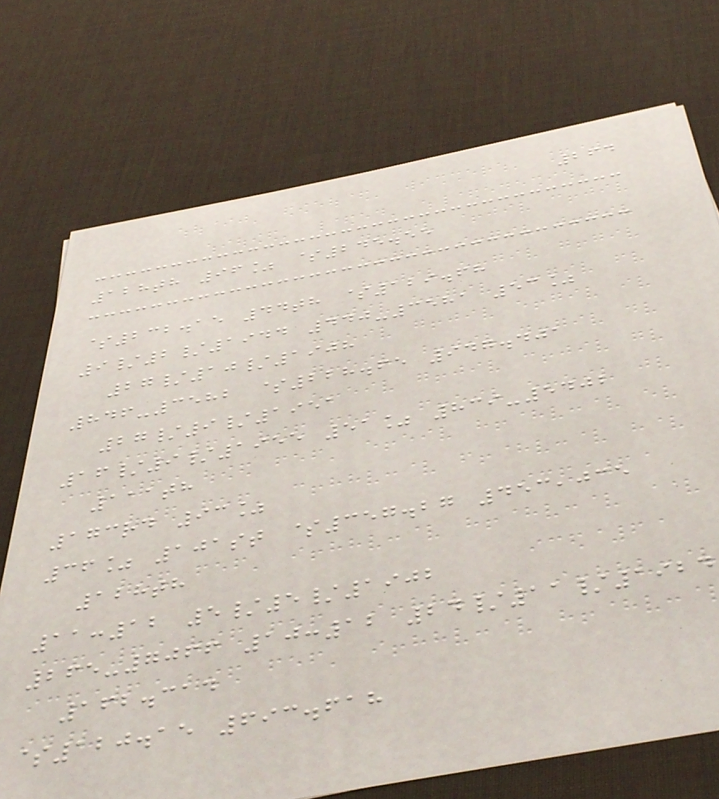264
128th 96% $245.55
$232.15 44th $129.68
9/2/1944 440-3581 53%
27/10/1908
846-3582 $228.65 947.401
27/9/1951
16/9/1955 51% 839-5402
111th
173rd 93%
36% 101st $357.27 453,035
128th
11:12 5/5/1902
265-7066 10:12 24/11/1924
162.314
$120.15 693.618
